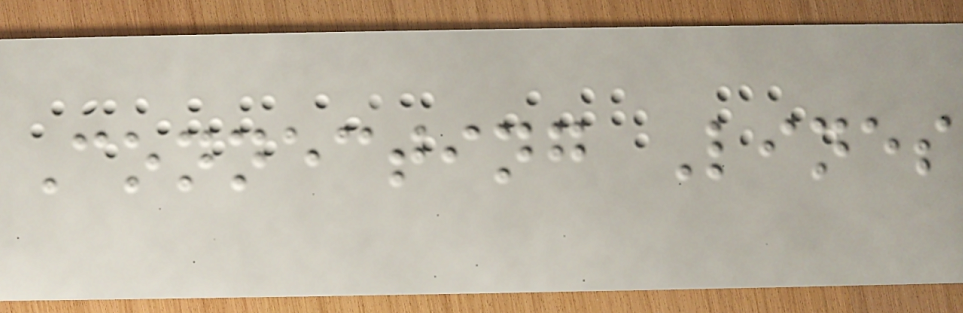Connecting Lines
